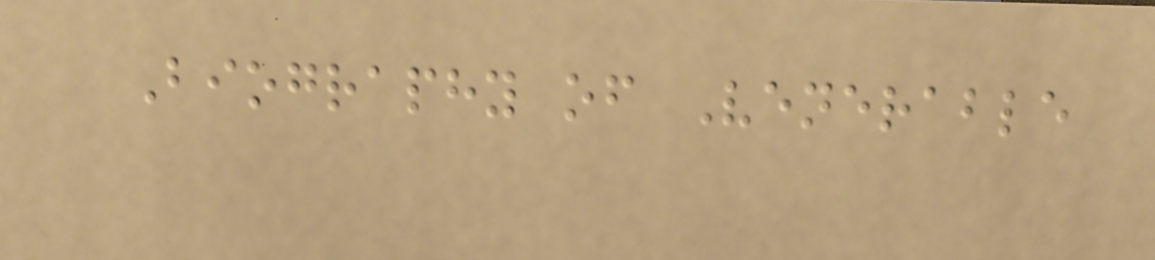Biography of Venerable
